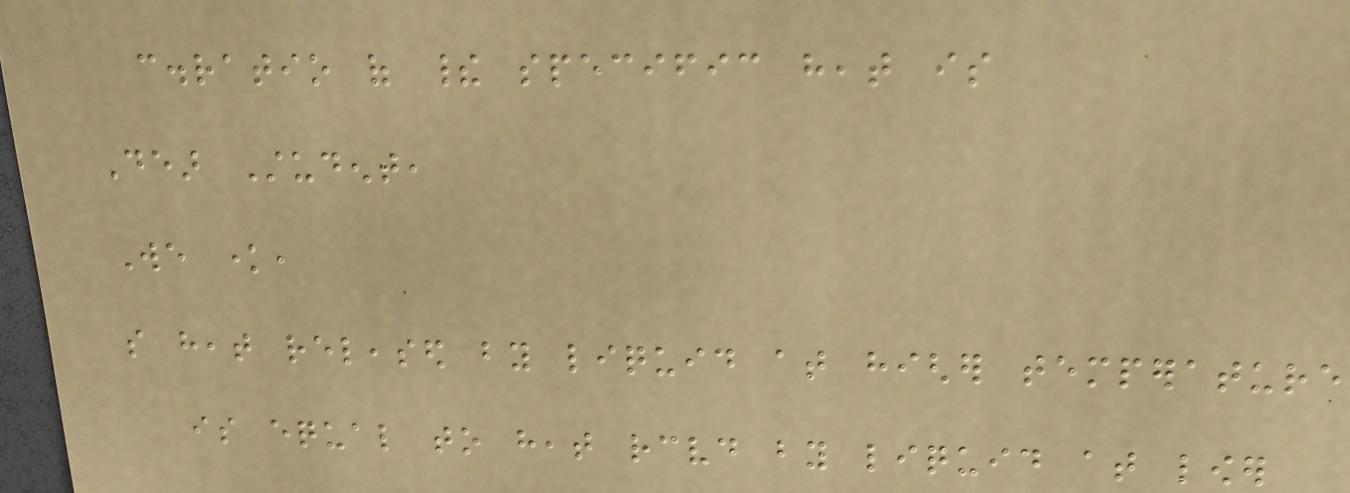c.ratio of their specific heat is
Dear Student,
We know,
so heat released by liquid at higher temperature
is equal to heat received by liquid at lower
